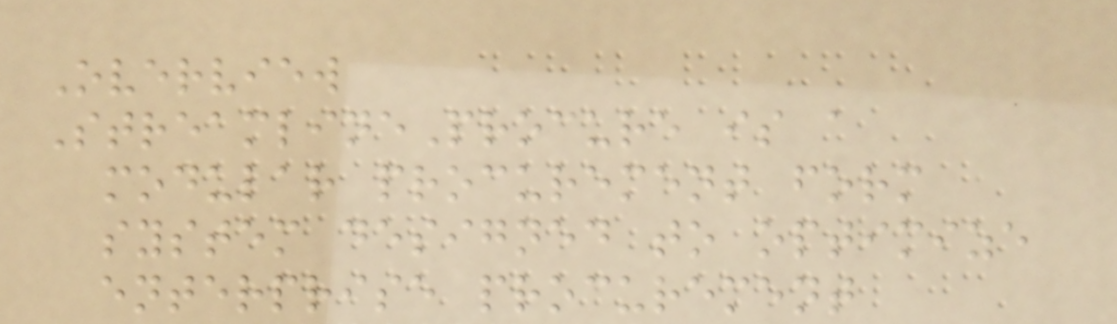Overview
StreamlineProcure is a
modular procurement form
system designed to optimize
enterprise procurement
